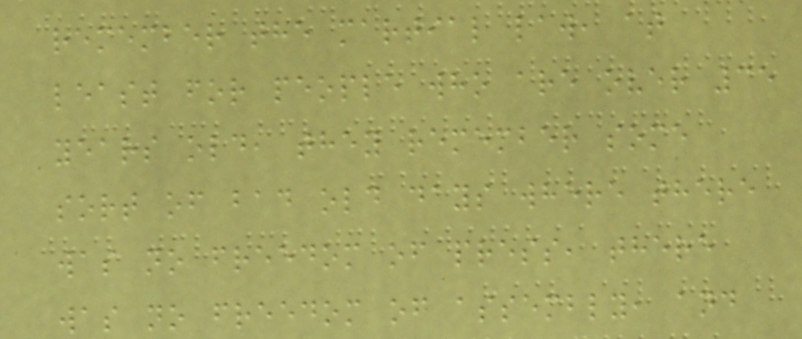remember the martial law, at
least for people who are over 35
years old, they remember some
sort of bad old days where there
was no freedom of press, there
was no freedom of assembly, and
